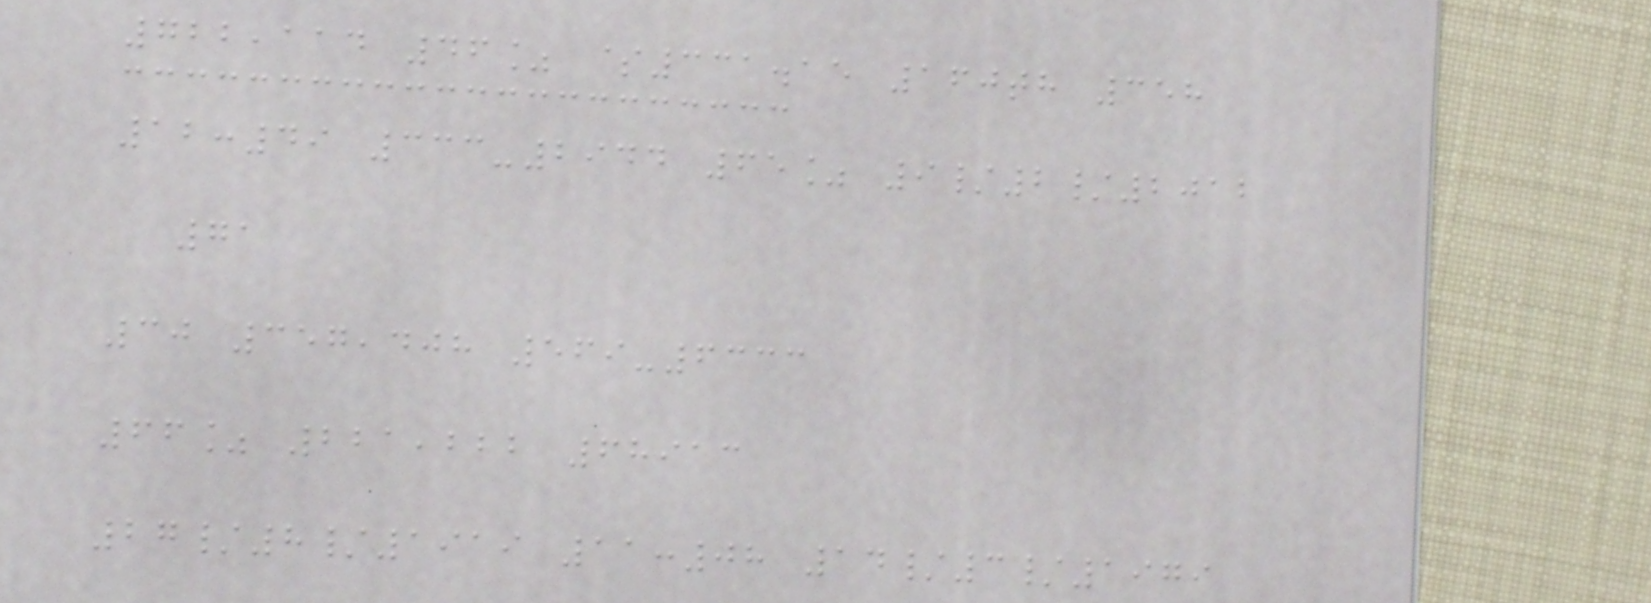722,114 46% $331.15 160th 358
12:49 333-2944 65% 9/2/2012
71
30 357,408 569-6333
66% 221,222 68913
27/8/1919 11:08 14/3/1979
